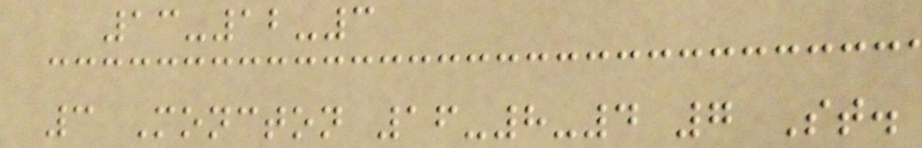13-12-3
3 Moncton 16-8-4 7 St.
